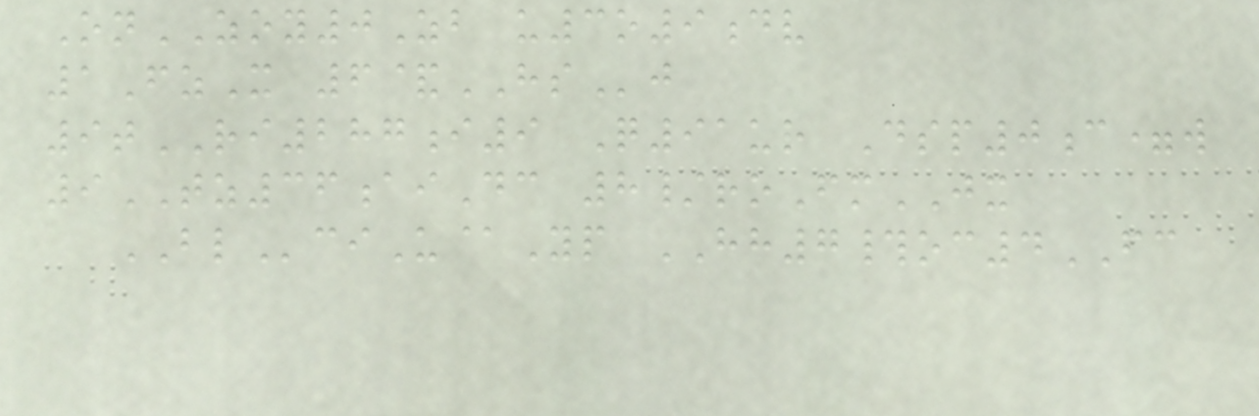OnZOY0Zb u3o9dv
1FzX 6&HSj
9tRI287i9 Q91ur Dsp0c=w
9TZ36aiDc 8/roFmJX
BLciU@Yp HH7#oc4FC
